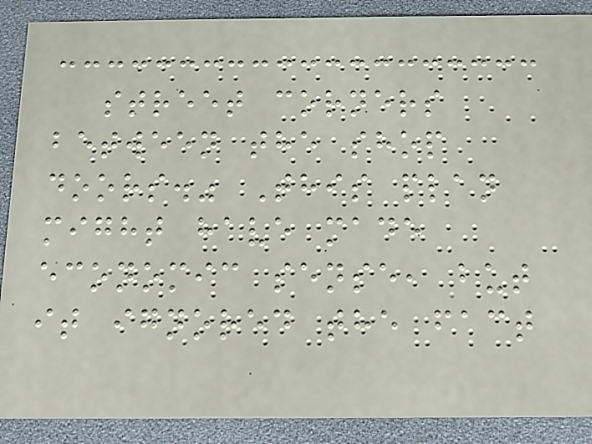street corners
between the shop
doors." This plan
might have made
economic sense, but
it ignored the fact
